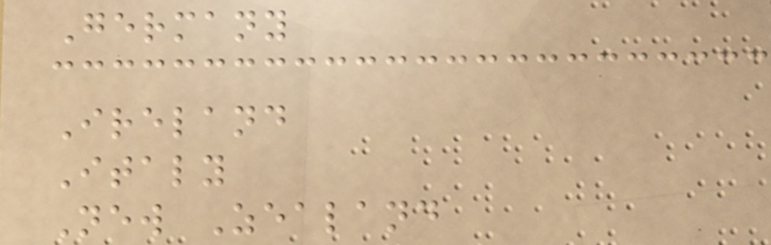Germany
Ireland
Italy
New Zealand
